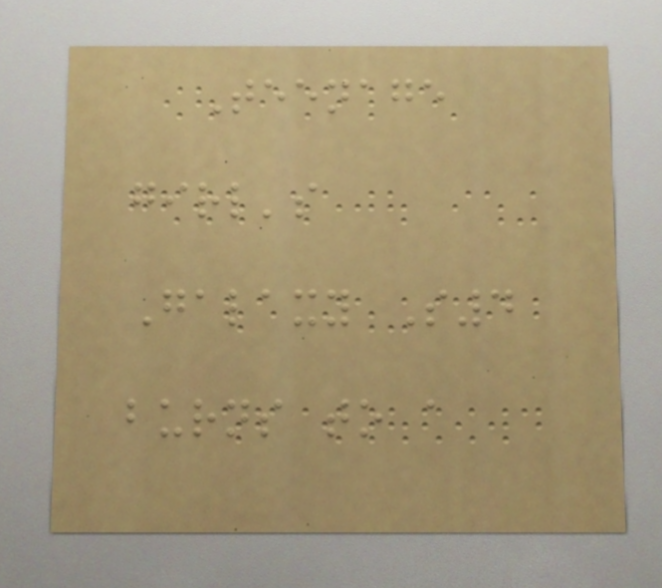Teenage
girl's
Galaxy S4
burns to a
